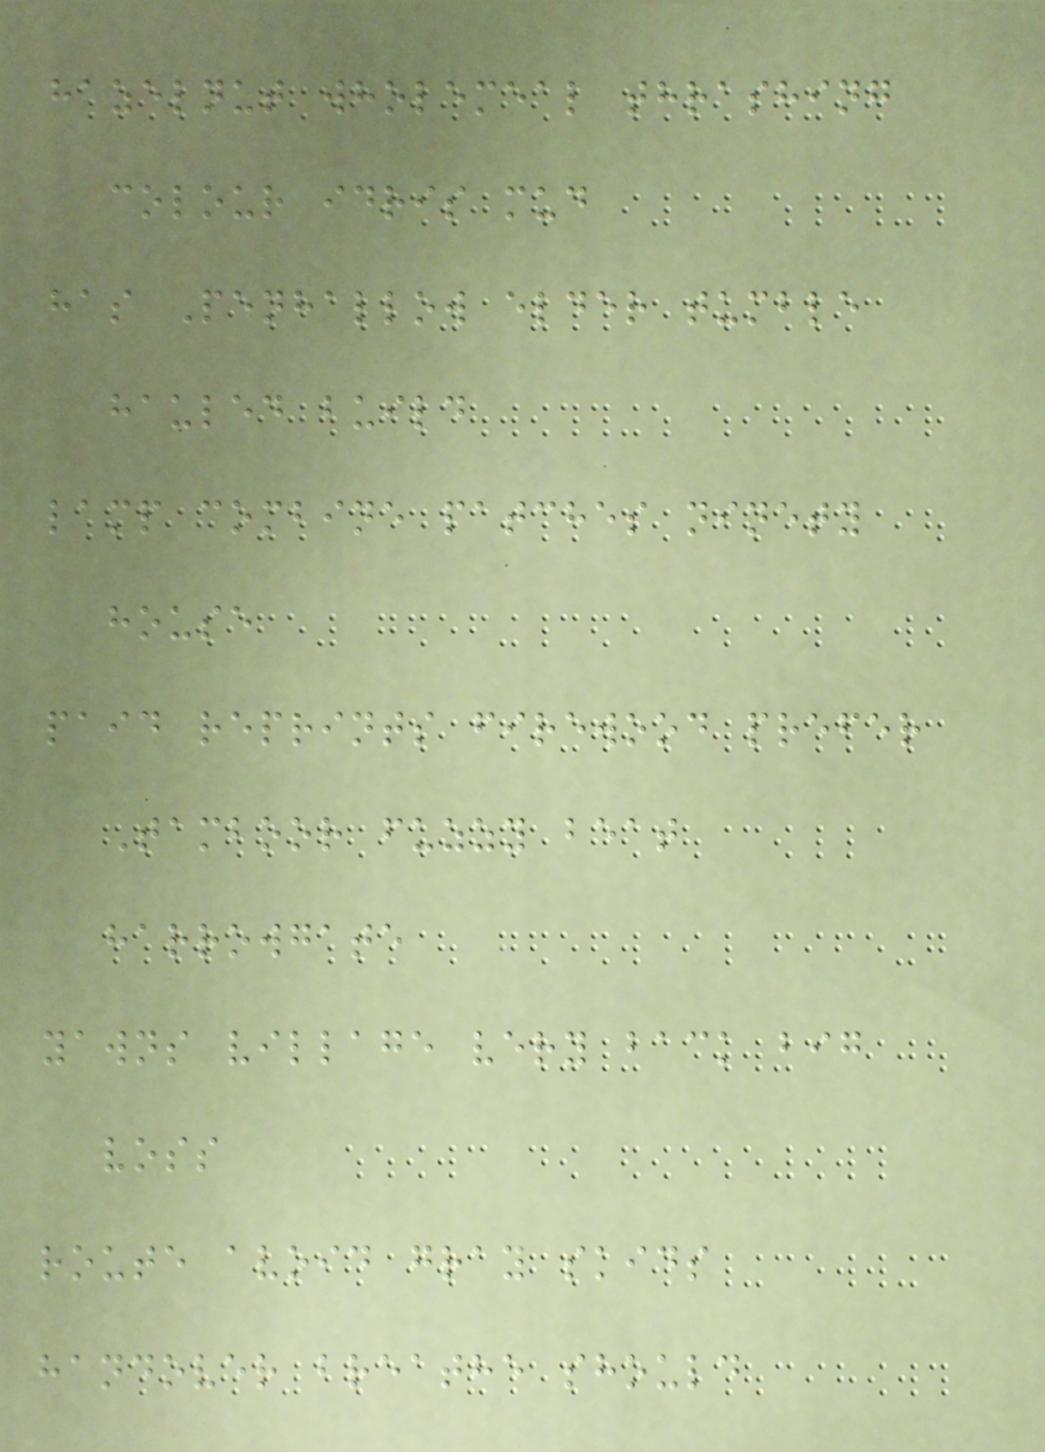hazelnut wholemeal thrashing
colour idris mud
has Penhallow elder tumble
hauled build
lamp combine patches ninety
house
paid reprints firewood prefer
Tamboor fuzzy beat
harrowgate
yawns village very back big
voss
route avoid gray skids
handover breathe should
